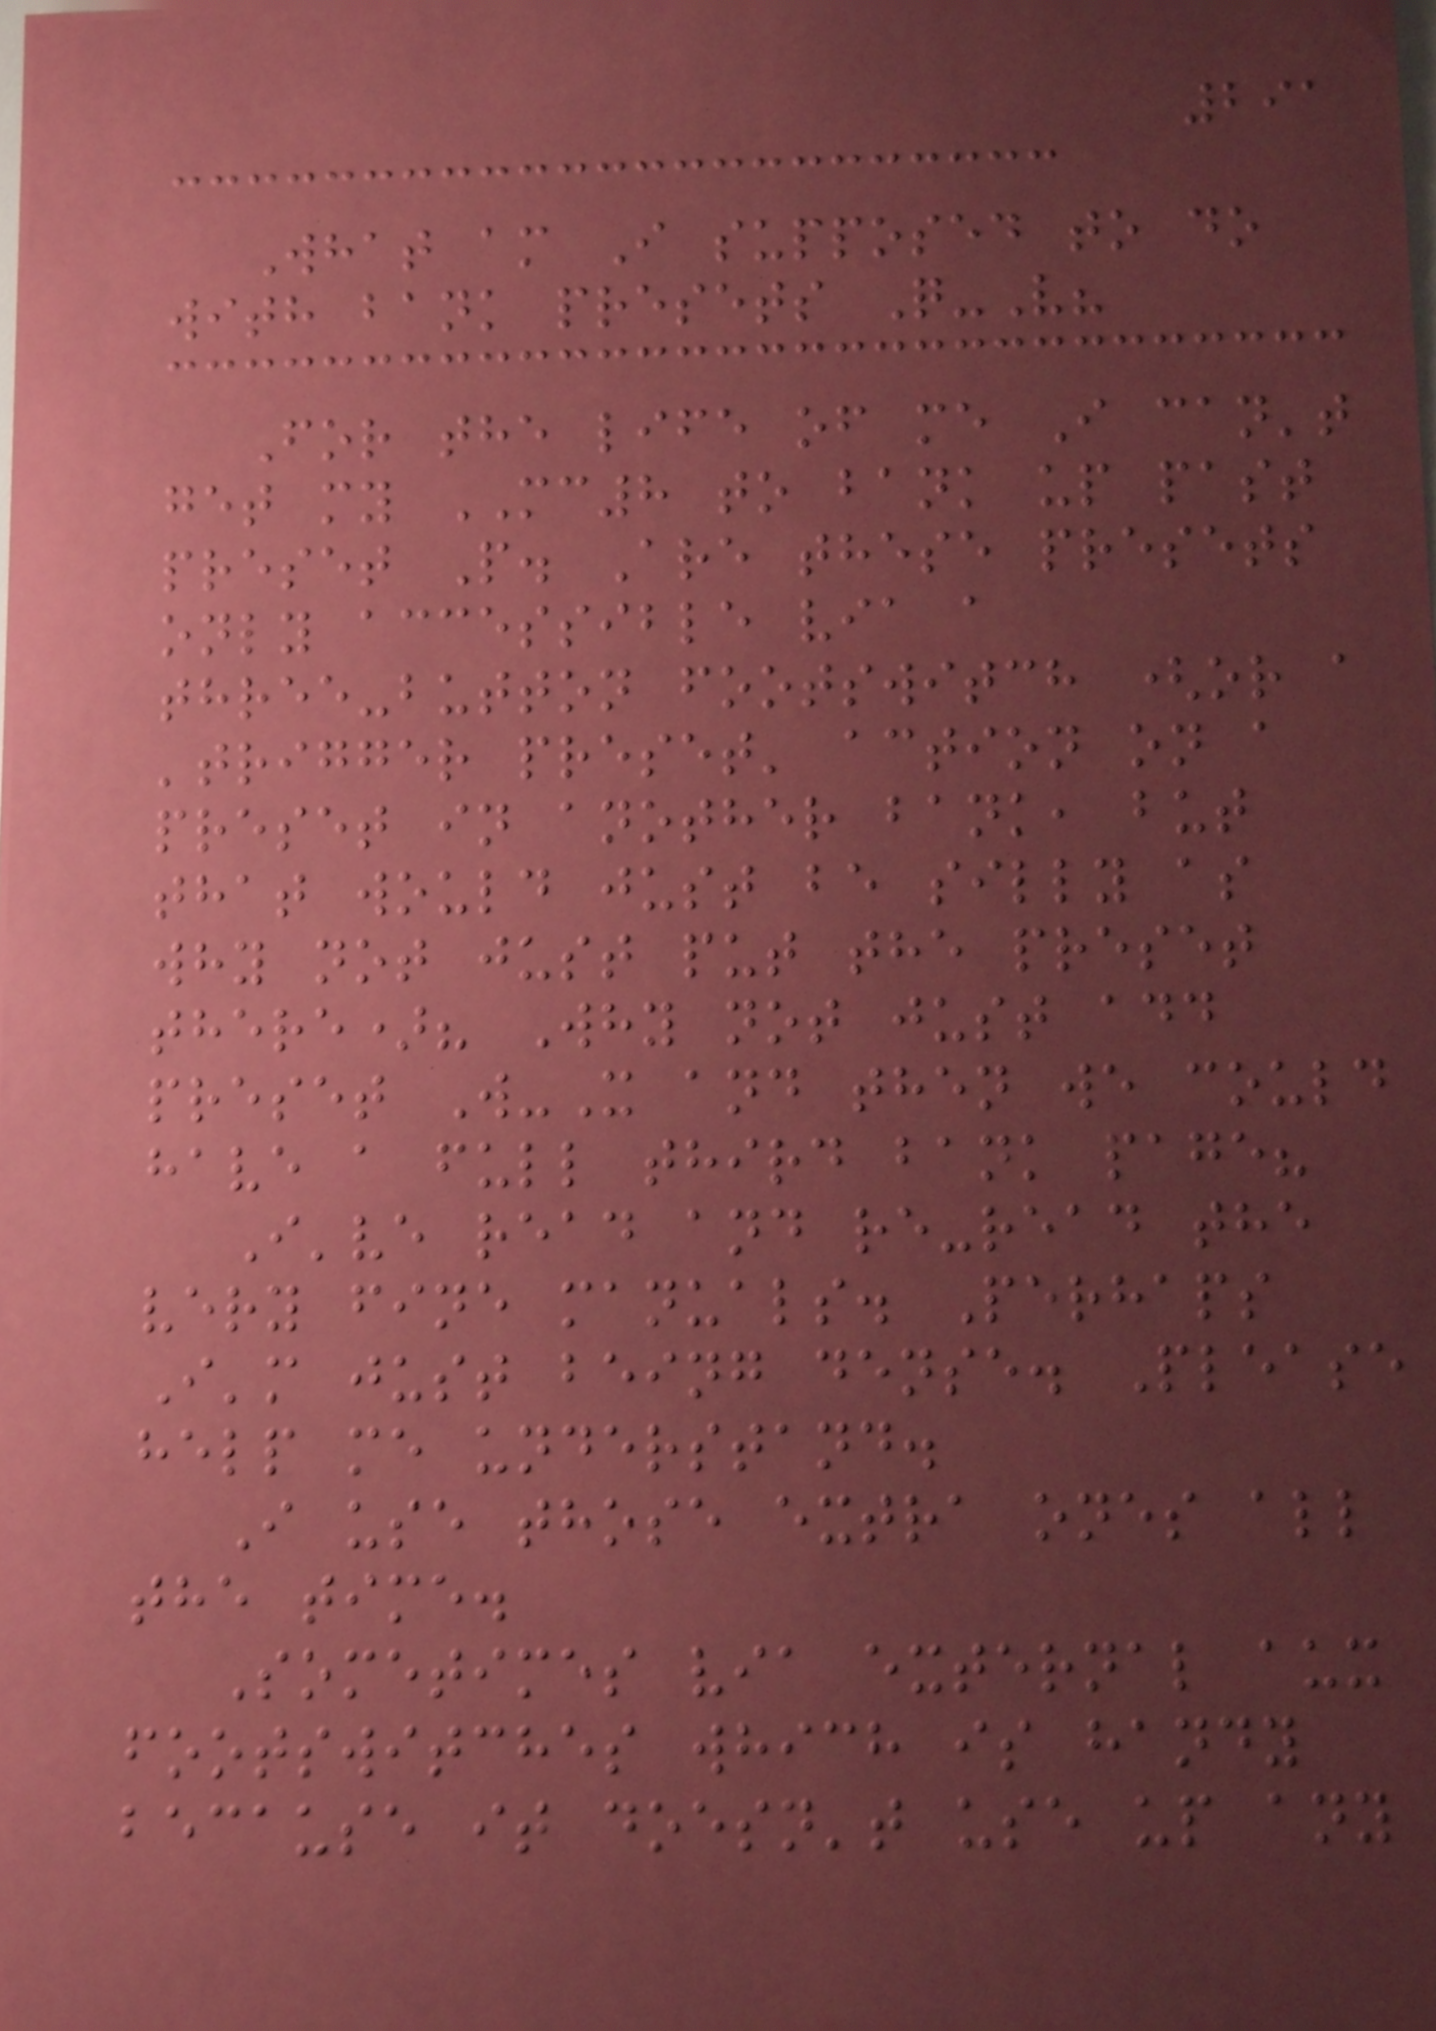291
What am I supposed to do
with bank presets Q-V?
For the life of me I can't
get my MC8 to bank up past
preset P. Are these presets
only accessible via a
three-button footswitch (or a
'trigger preset' action on a
preset in another bank, but
that would just be silly as
why not just put the preset
there)? Why not just add
preset W-X and then we could
have a full third bank page?
I've read and re-read the
very fine manuals. Perhaps
I'm just being dense. Please
help me understand.
I use those extra ones all
the time.
Sometimes via external aux
footswitches which is handy
because it doesn't use up any
